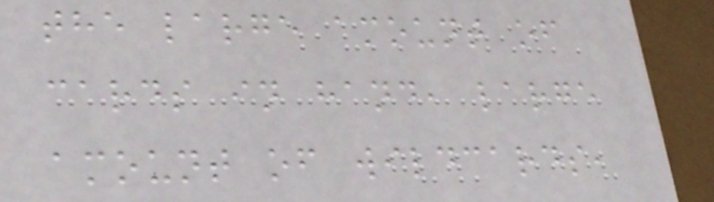the large amount of
cards in hand, large
amount of wildcards,
